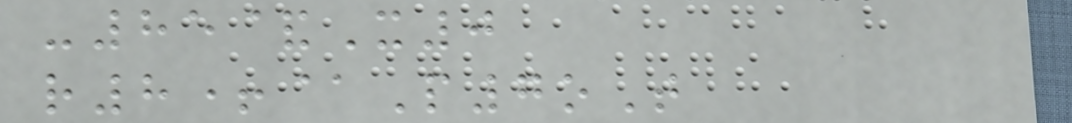-85&X0
r8+@P7oT
